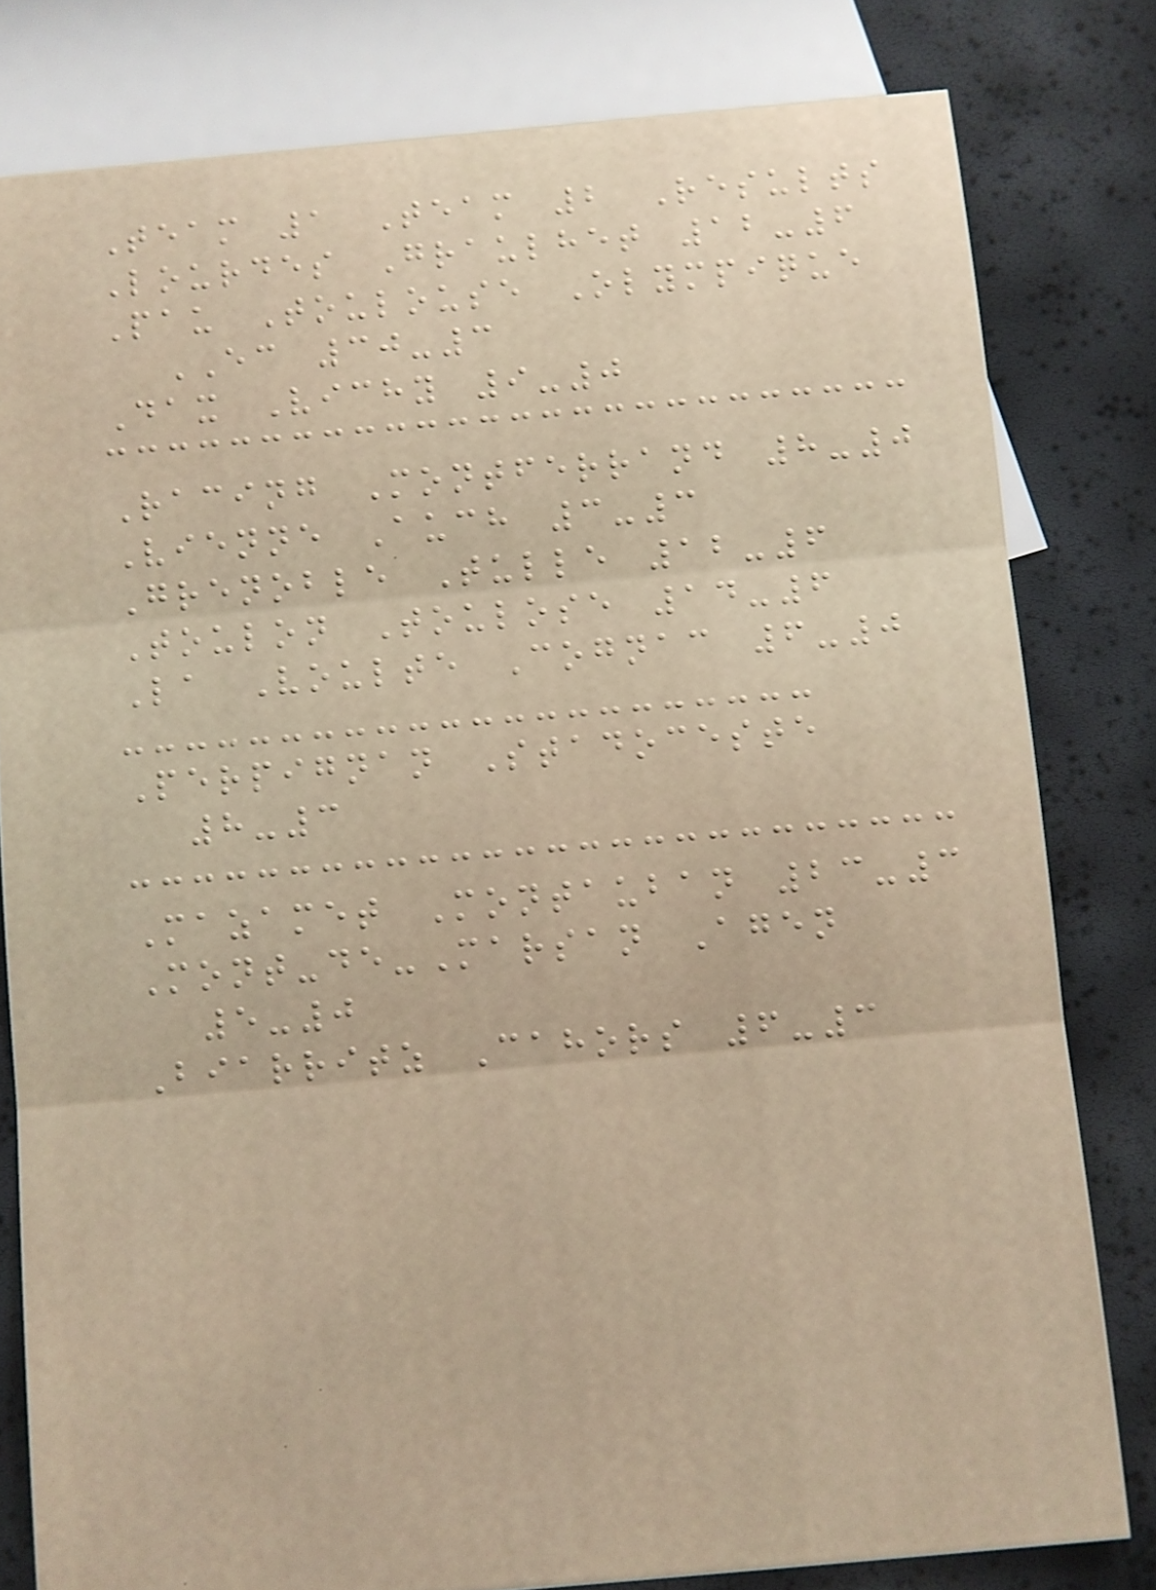Team 1 Team 2 Results
Lourdes Graulhet 12-6
Pau Toulouse Olympique
EC 30-3
Dax Vichy 9-0
Racing Montferrand 8-0
Vienne Auch 3-3
Grenoble Tulle 12-6
Toulon Toulose 14-6
La Voulte Cognac 6-0
Perpignan Stadoceste
8-3
Mazamet Montauban 23-3
Mont-de-Marsan Agen
5-0
Biarritz Cahors 6-3
